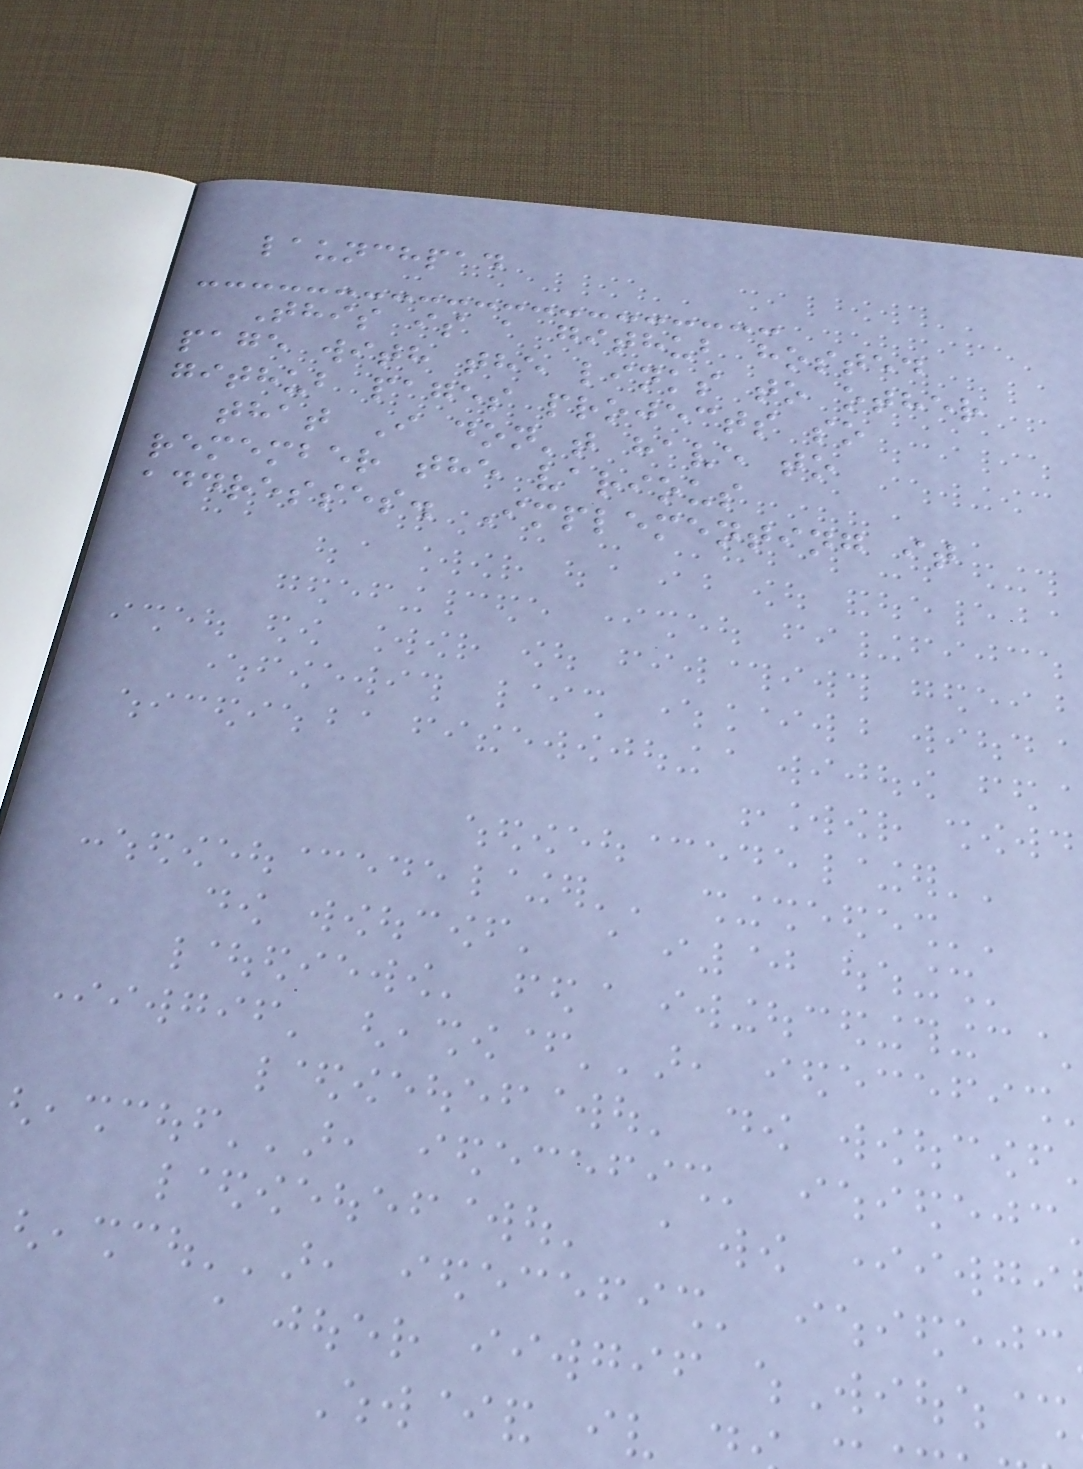launchpad
This is a github hosted
page with the links to other
github pages projects so
that I don't have to
remember the various
addresses. Implementing it
